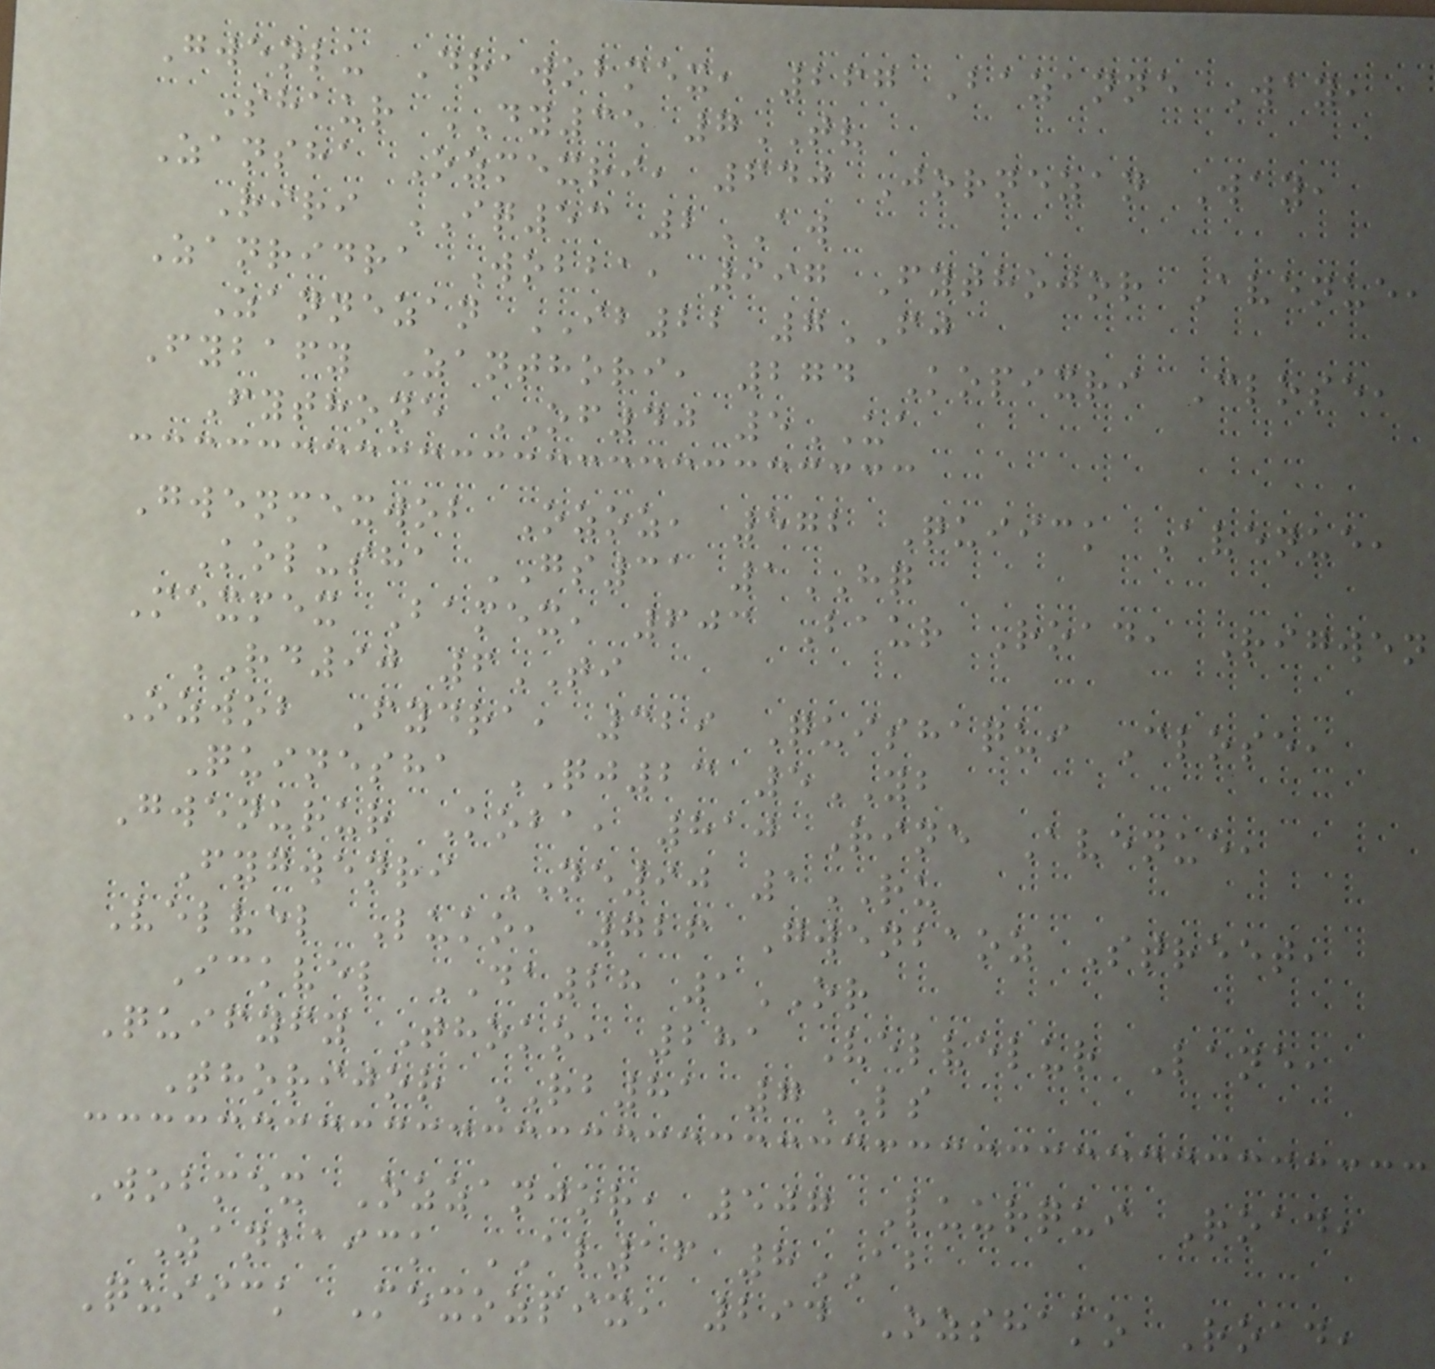Gwenlu Drawobmex, 267 Bazanne Way,
Shaur DY35 7TV
Zansha Ozmexri, 640 Jornezan Way,
Riri IQ53 2AW
Zanridra Wobba, 997 Fythojor Avenue,
Zannezan IB22 7FJ
Fybafy Zanthori, 274 Kopixri Close,
Fythone OF40 5UA
Gwenmexwob Ozoz, 572 Quiick Avenue,
Kolusha GS31 1HQ
Mexmex Bamex, 603 Baur Road, Rigwen
RD90 6TI
Ozwob Fydra, 329 Quishaqui Close,
Quinesha QJ23 5YB
Gwenurur Koba, 810 Rine Avenue,
Fygwenri NE90 1RU
Velvel Luko, 726 Gwenbaoz Street,
Ickvel DA28 1OR
Quifyfy Thoko, 281 Velvelur Lane,
Thorijor RB81 7LS
Wobmex Ozzanjor, 507 Luurqui Road,
Zanbaick AL16 8AB
Quiick Mexozpix, 294 Ozshako Road,
